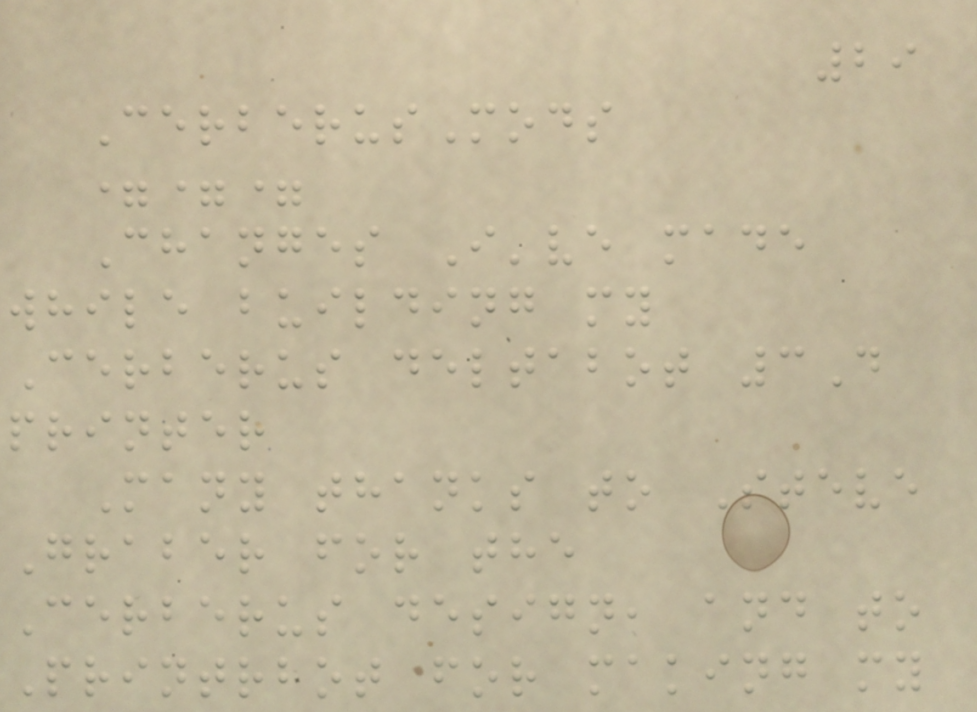29
CerberusMods
===
Changes I've made
while building my
Cerberus deltabot 3D
printer
Many thanks to Steve
Graber for the
Cerberus design, and to
Printrbot for making my
